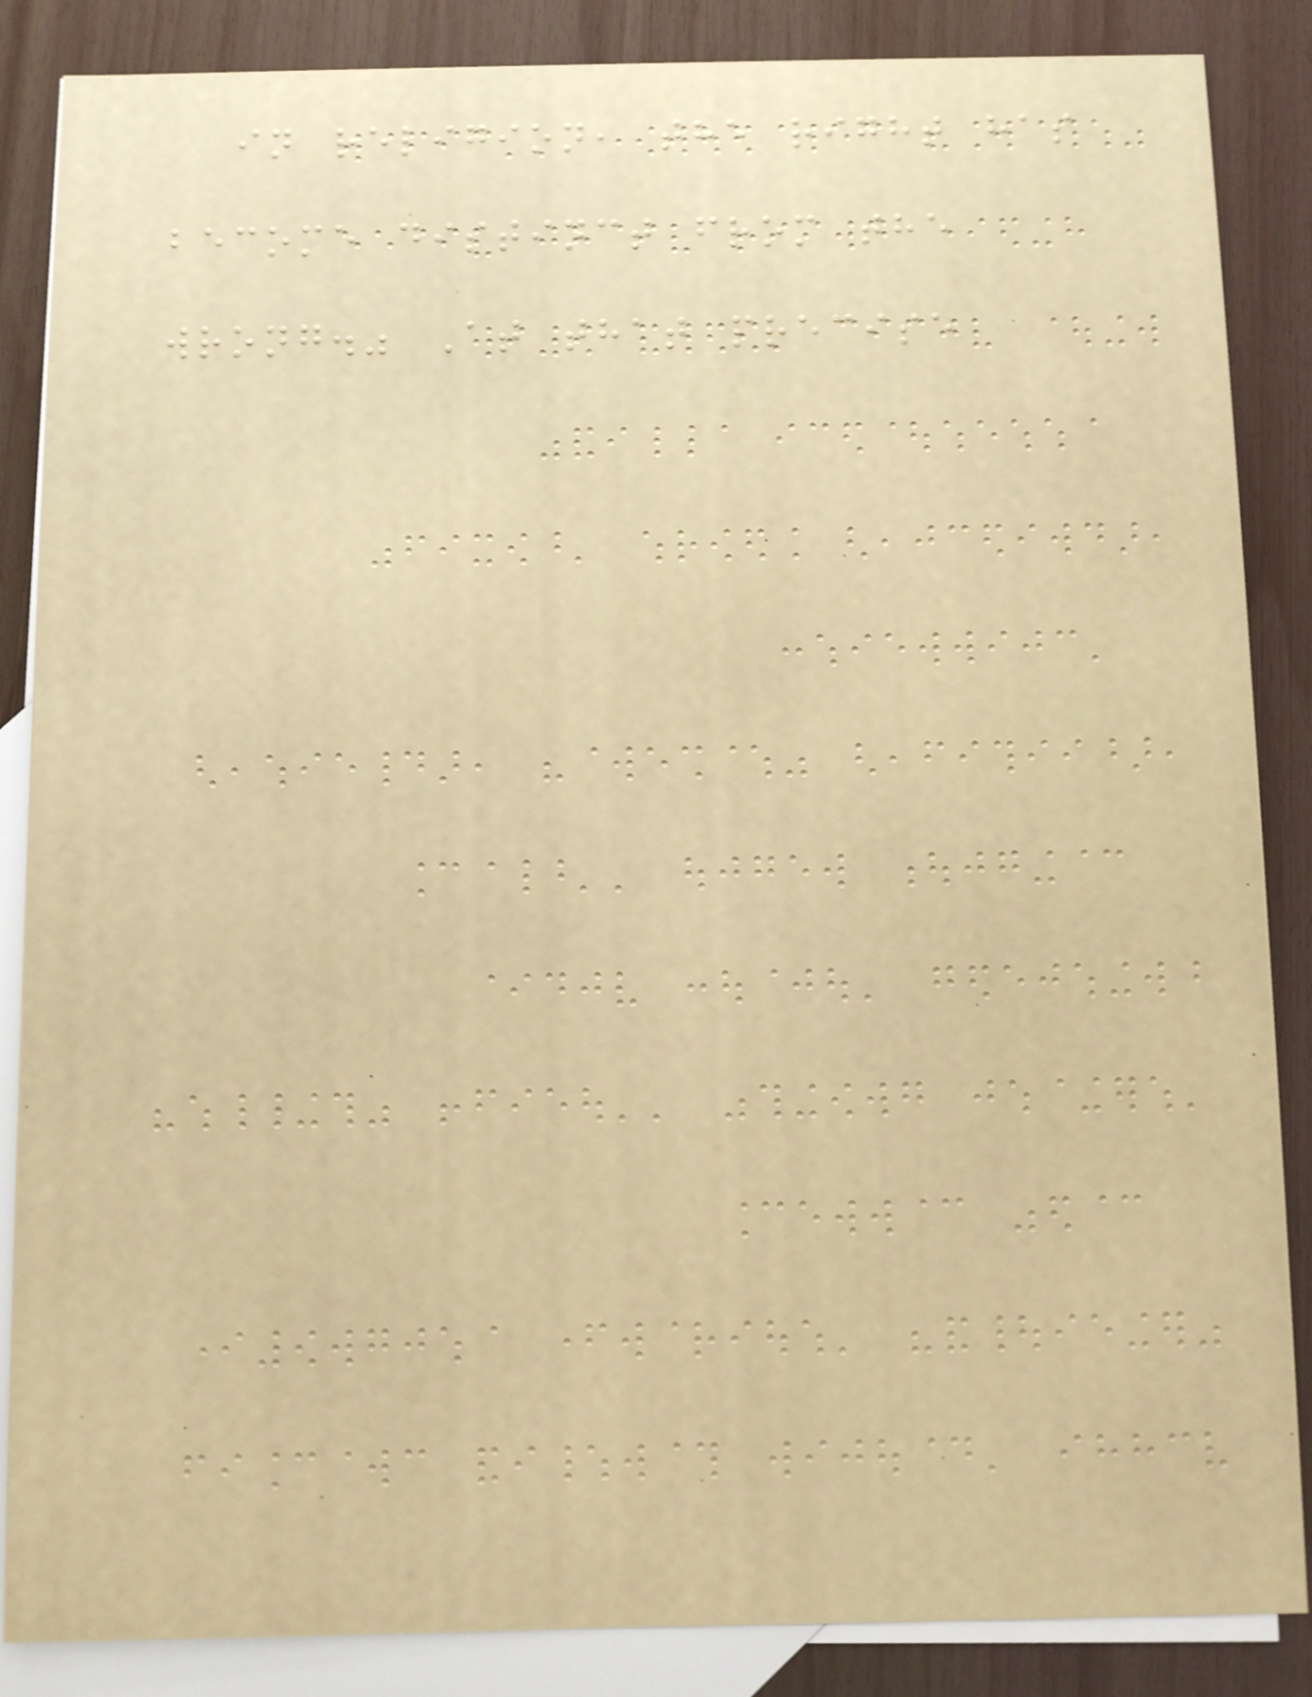in religion, the right has
become distinct from the
wrong." At that precise
